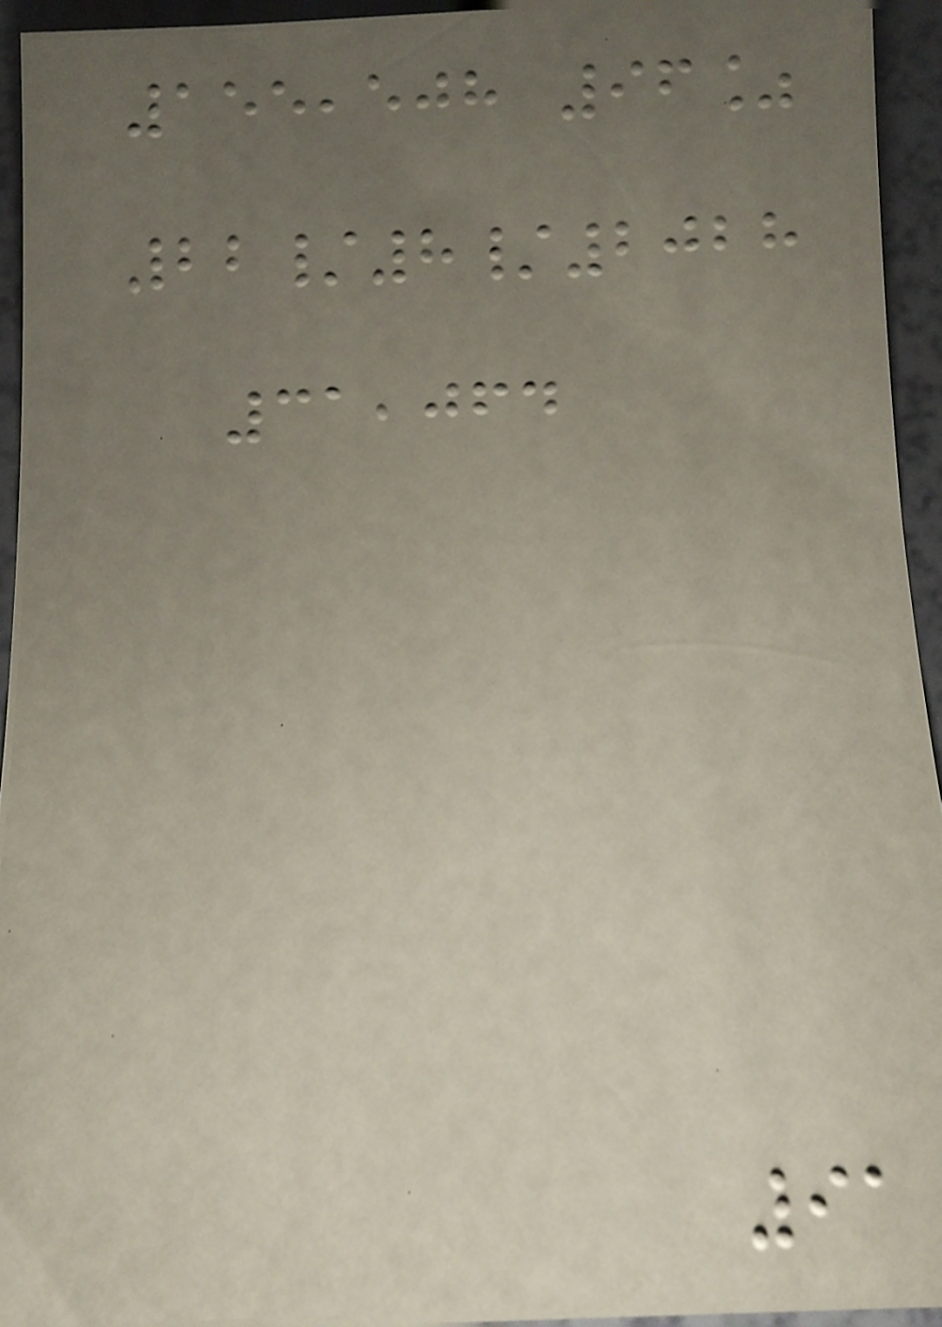155,508 96%
22/8/2028
31,064
91
